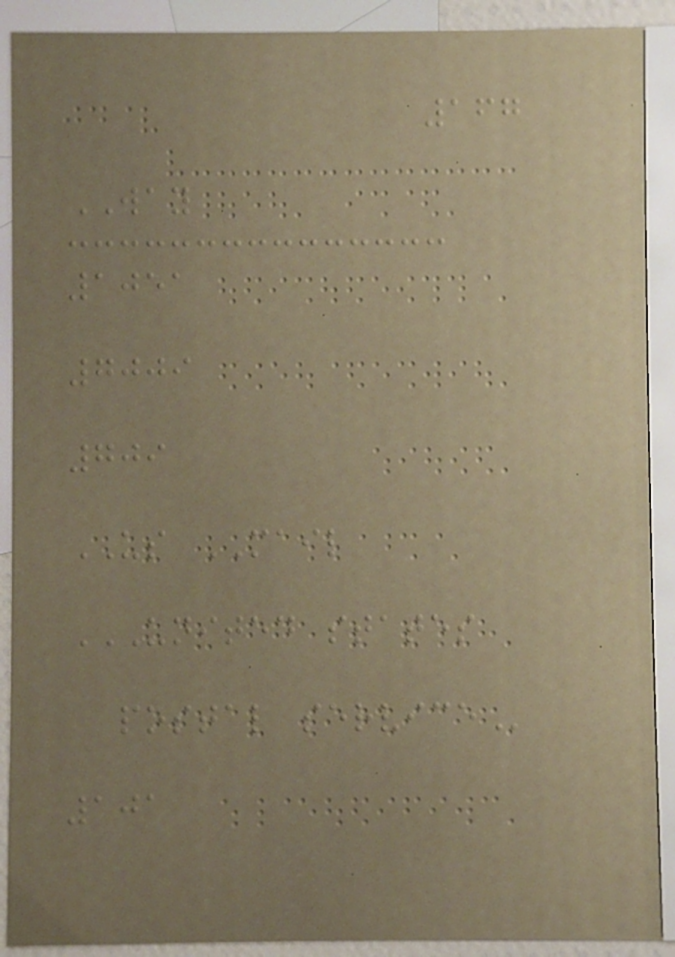167
WAY
1051
7009
709
US MAIL
UNITED STATES
POSTAL SERVICE
101
